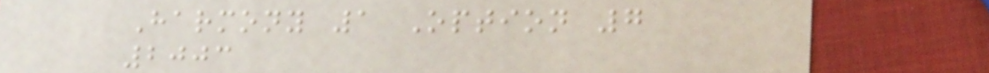Harmony 1 Option 7
2003
